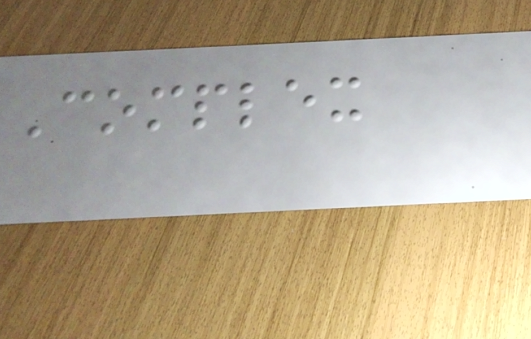Complex
